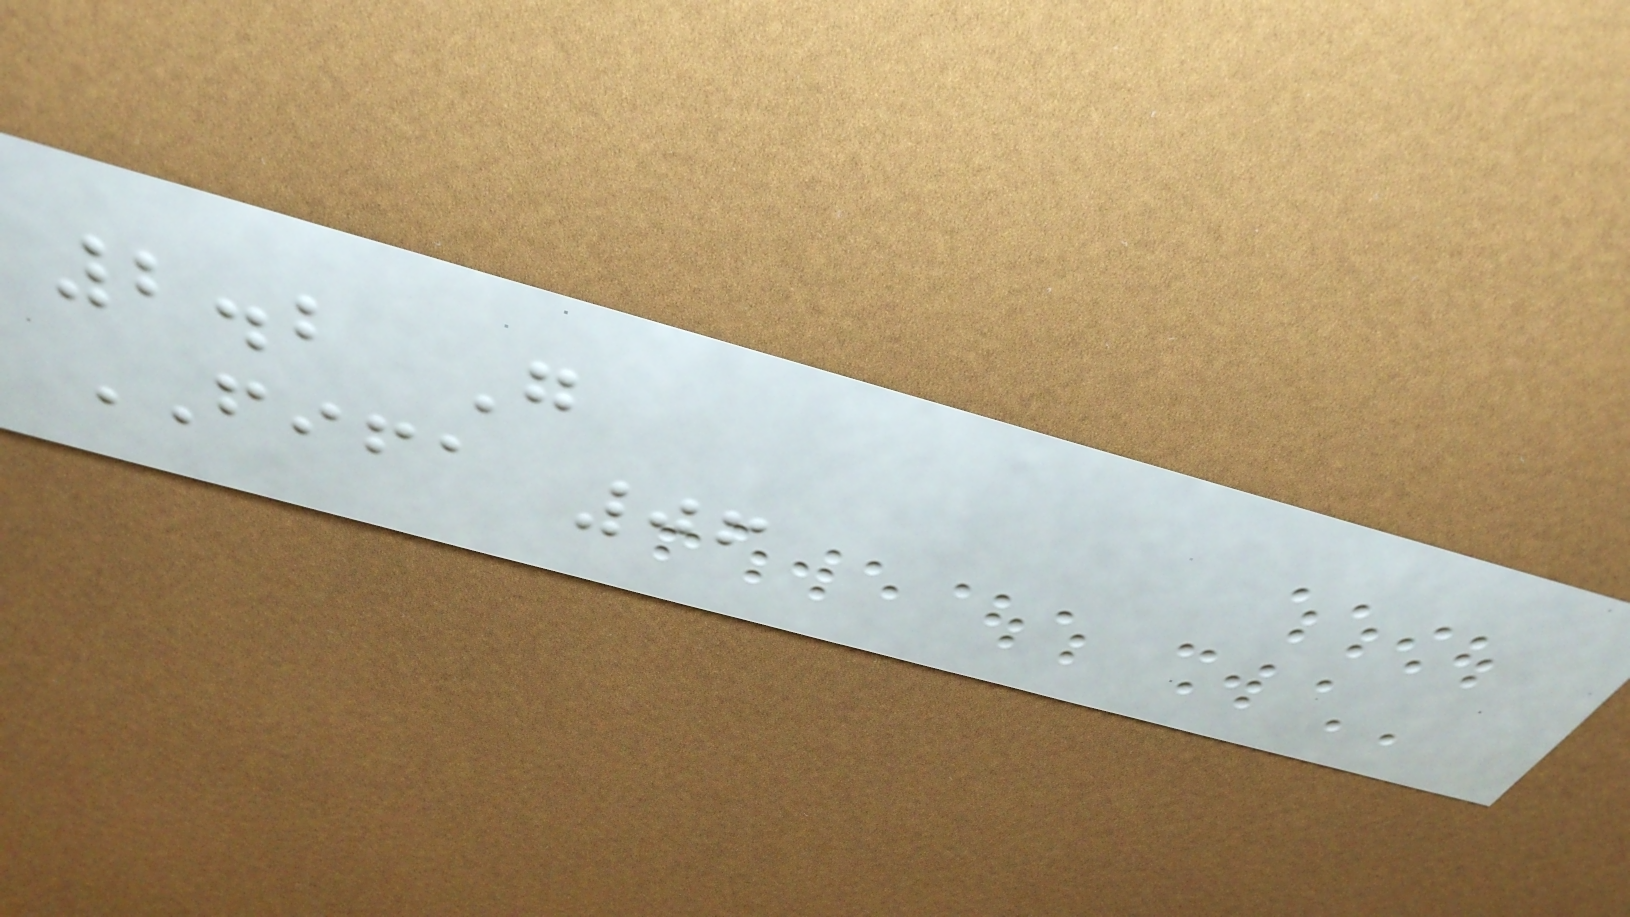2.2 G
FIFA 06
